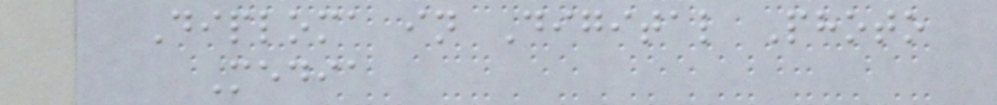Diploma in Digital Photo
Media
